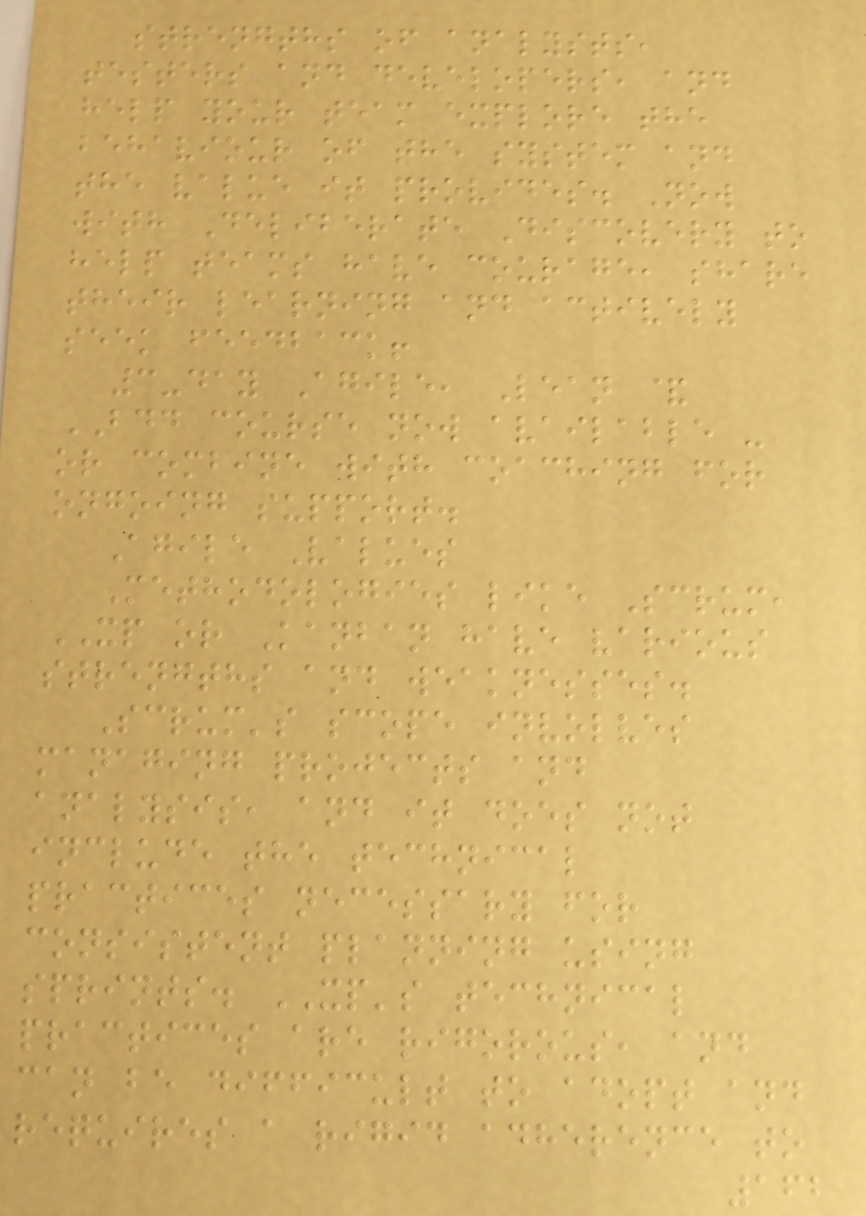strengths of analysts,
testers and developers, and
help your team explore the
behaviour of the system and
the value it provides. Now
with Deliberate Discovery to
help teams have courage, share
their learning and actively
seek feedback!
3-day Agile, Lean &
BDD course now available -
or combine with coaching for
ongoing support.
Agile Values
Methodologies like Scrum,
XP or Kanban have various
strengths and weaknesses.
Scrum's scope involves
managing projects and
analysis, and it does not
include the technical
practices necessary for
consistent planning using
sprints. XP's technical
practices are rigorous, and
can be difficult to adopt and
requires a rigid adherence to
162
